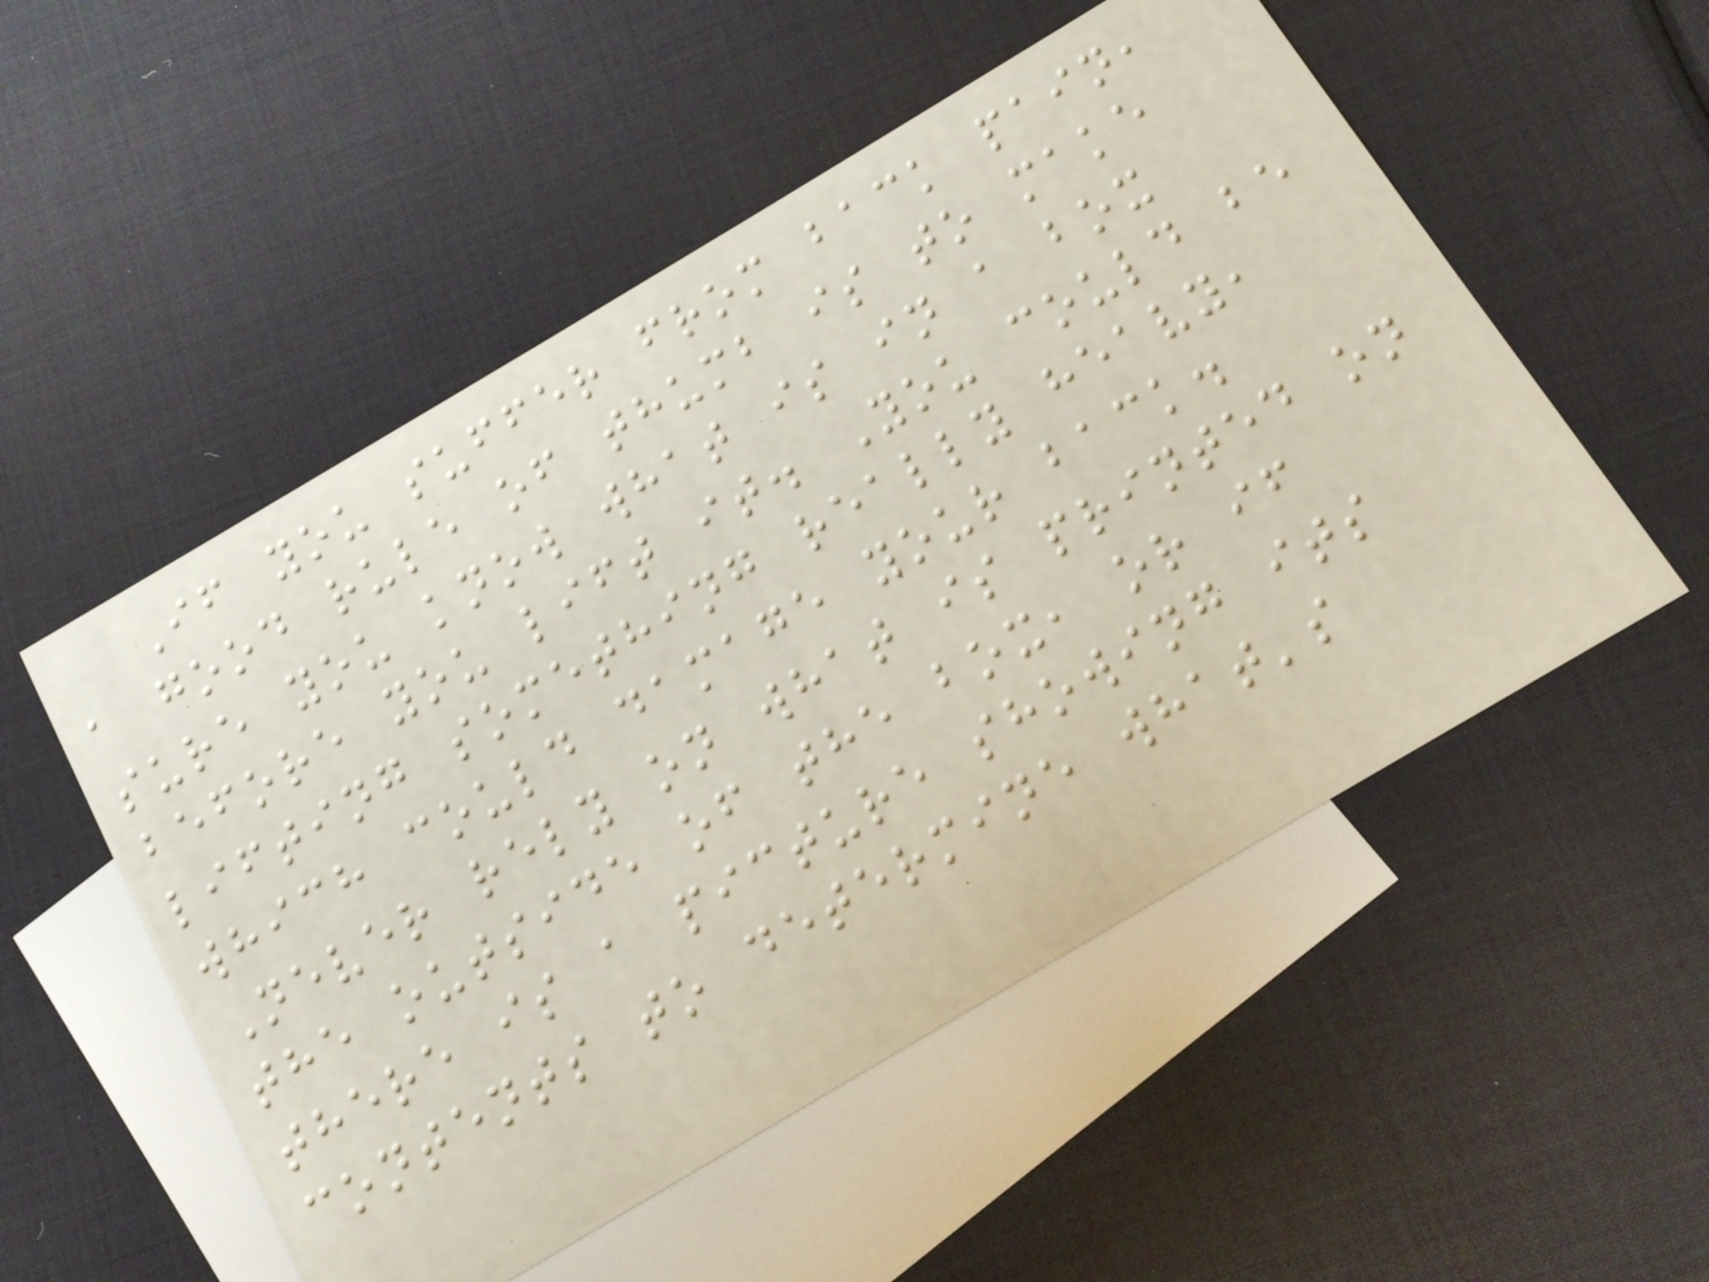If you suffer from back pain,
a good rule of thumb is to make
sure you know what is in a box
before you lift it. You could be
lifting something really heavy,
which could damage your back.
Never rely on what is printed on
the outside of the box, or if
there is a picture showing its
contents to determine what's
